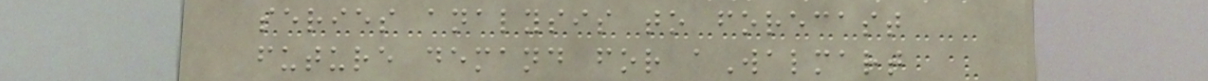series analysis to forecast
future demand for aWalmart
